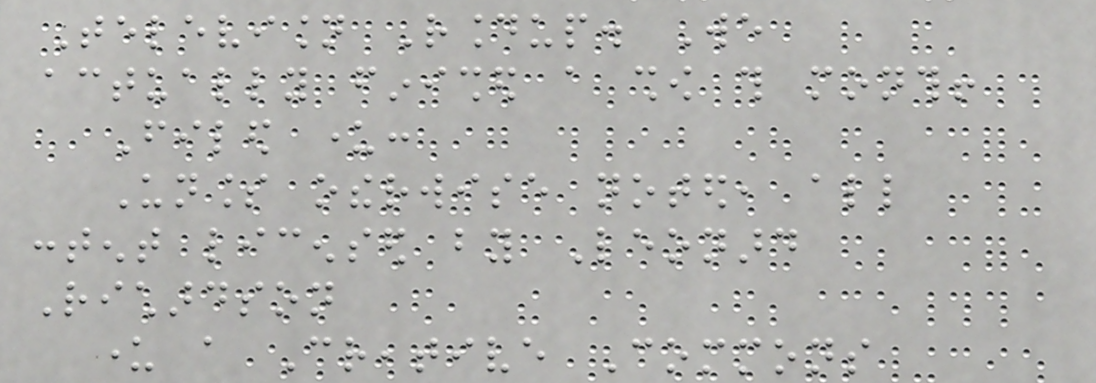Television Roundup. We
actually finished a show this month!
Filed under:
Unless otherwise noted, all
content licensed by Leonard
Richardson
under a Creative Commons
